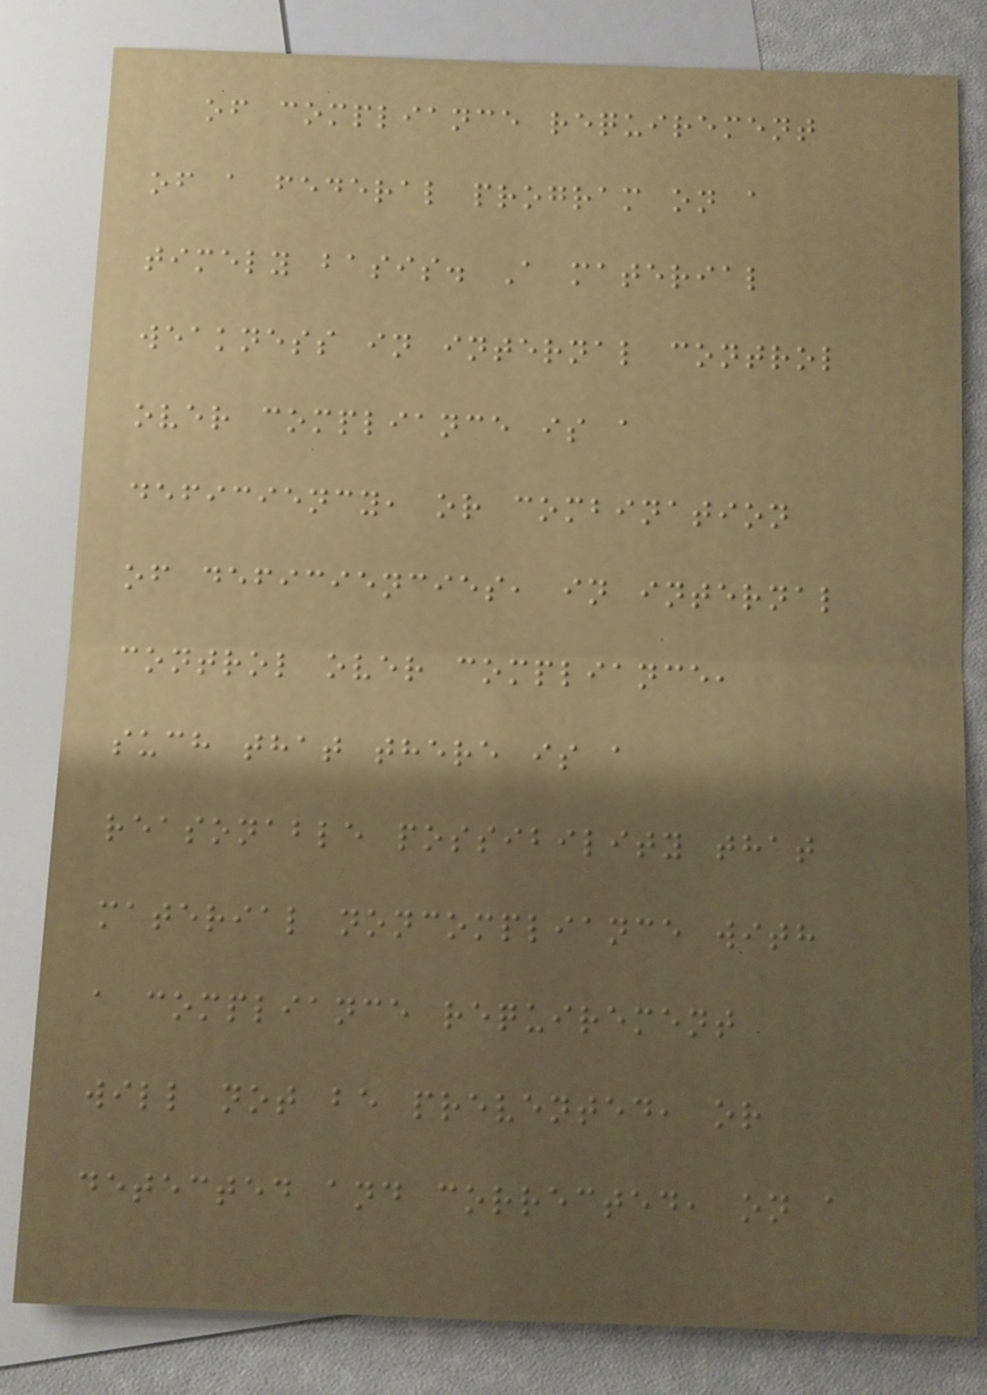of compliance requirement
of a federal program on a
timely basis. A material
weakness in internal control
over compliance is a
deficiency, or combination
of deficiencies, in internal
control over compliance,
such that there is a
reasonable possibility that
material noncompliance with
a compliance requirement
will not be prevented, or
detected and corrected, on a
